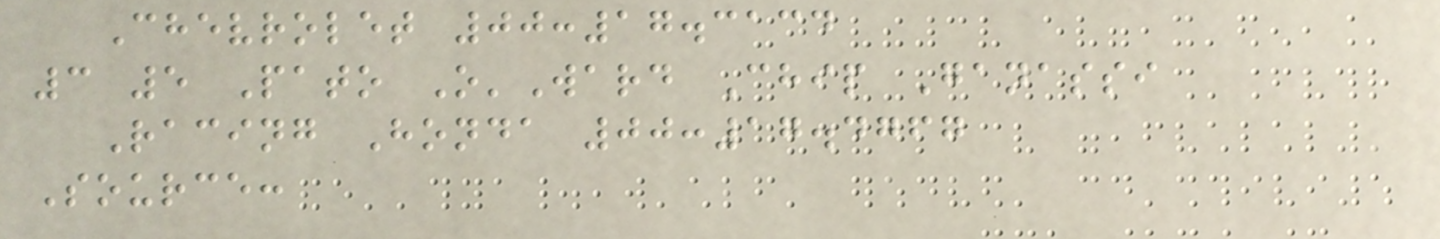Chevrolet 00:17.3134
3 5 Pato O'Ward Chip Ganassi
Racing Honda 00:17.4767
Source:
